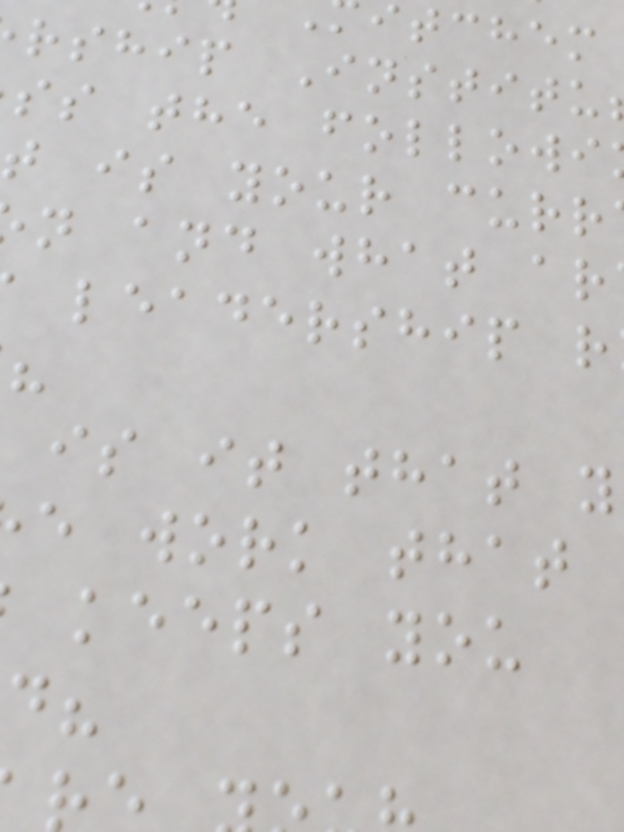itchem
rship Institu
ss the followi
t is your curr
n and what ar
leadership r
is it that y
e work that
keeps you
